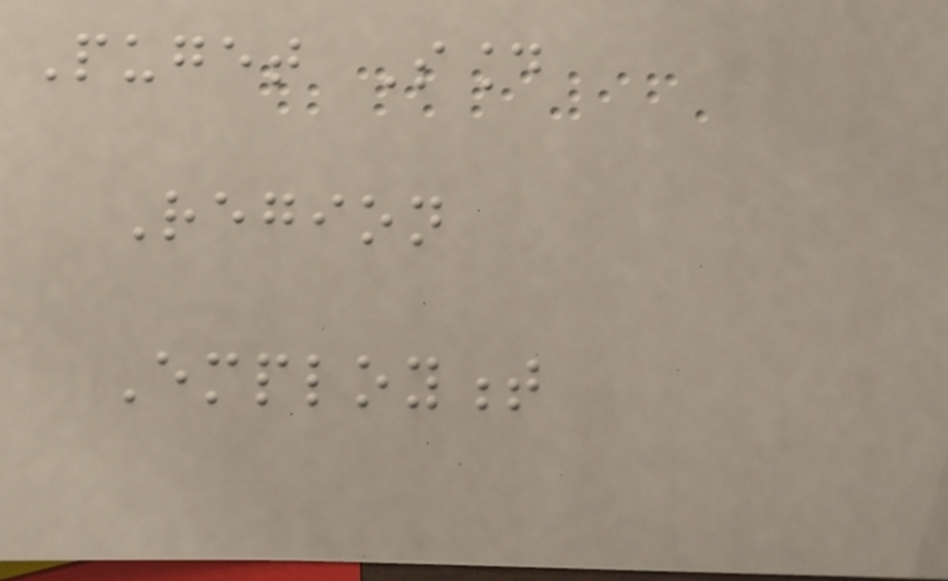Puget Sound
Region
Employment
